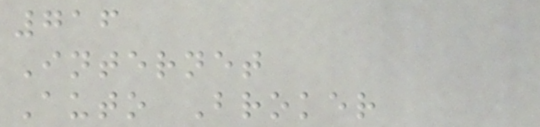716
Internet
Auto Broker
